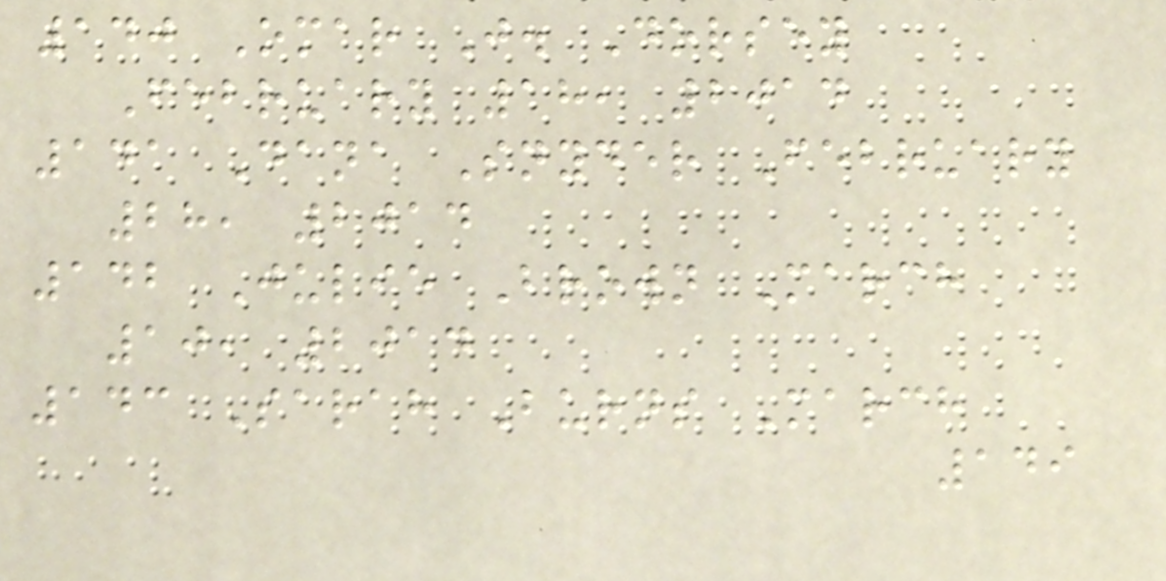140 Omar J. Dorsey
February 18, 2014
141 Dana Snyder February
28, 2014
142 Julie Brown March
10, 2014
143 Sarah Burns March
149
